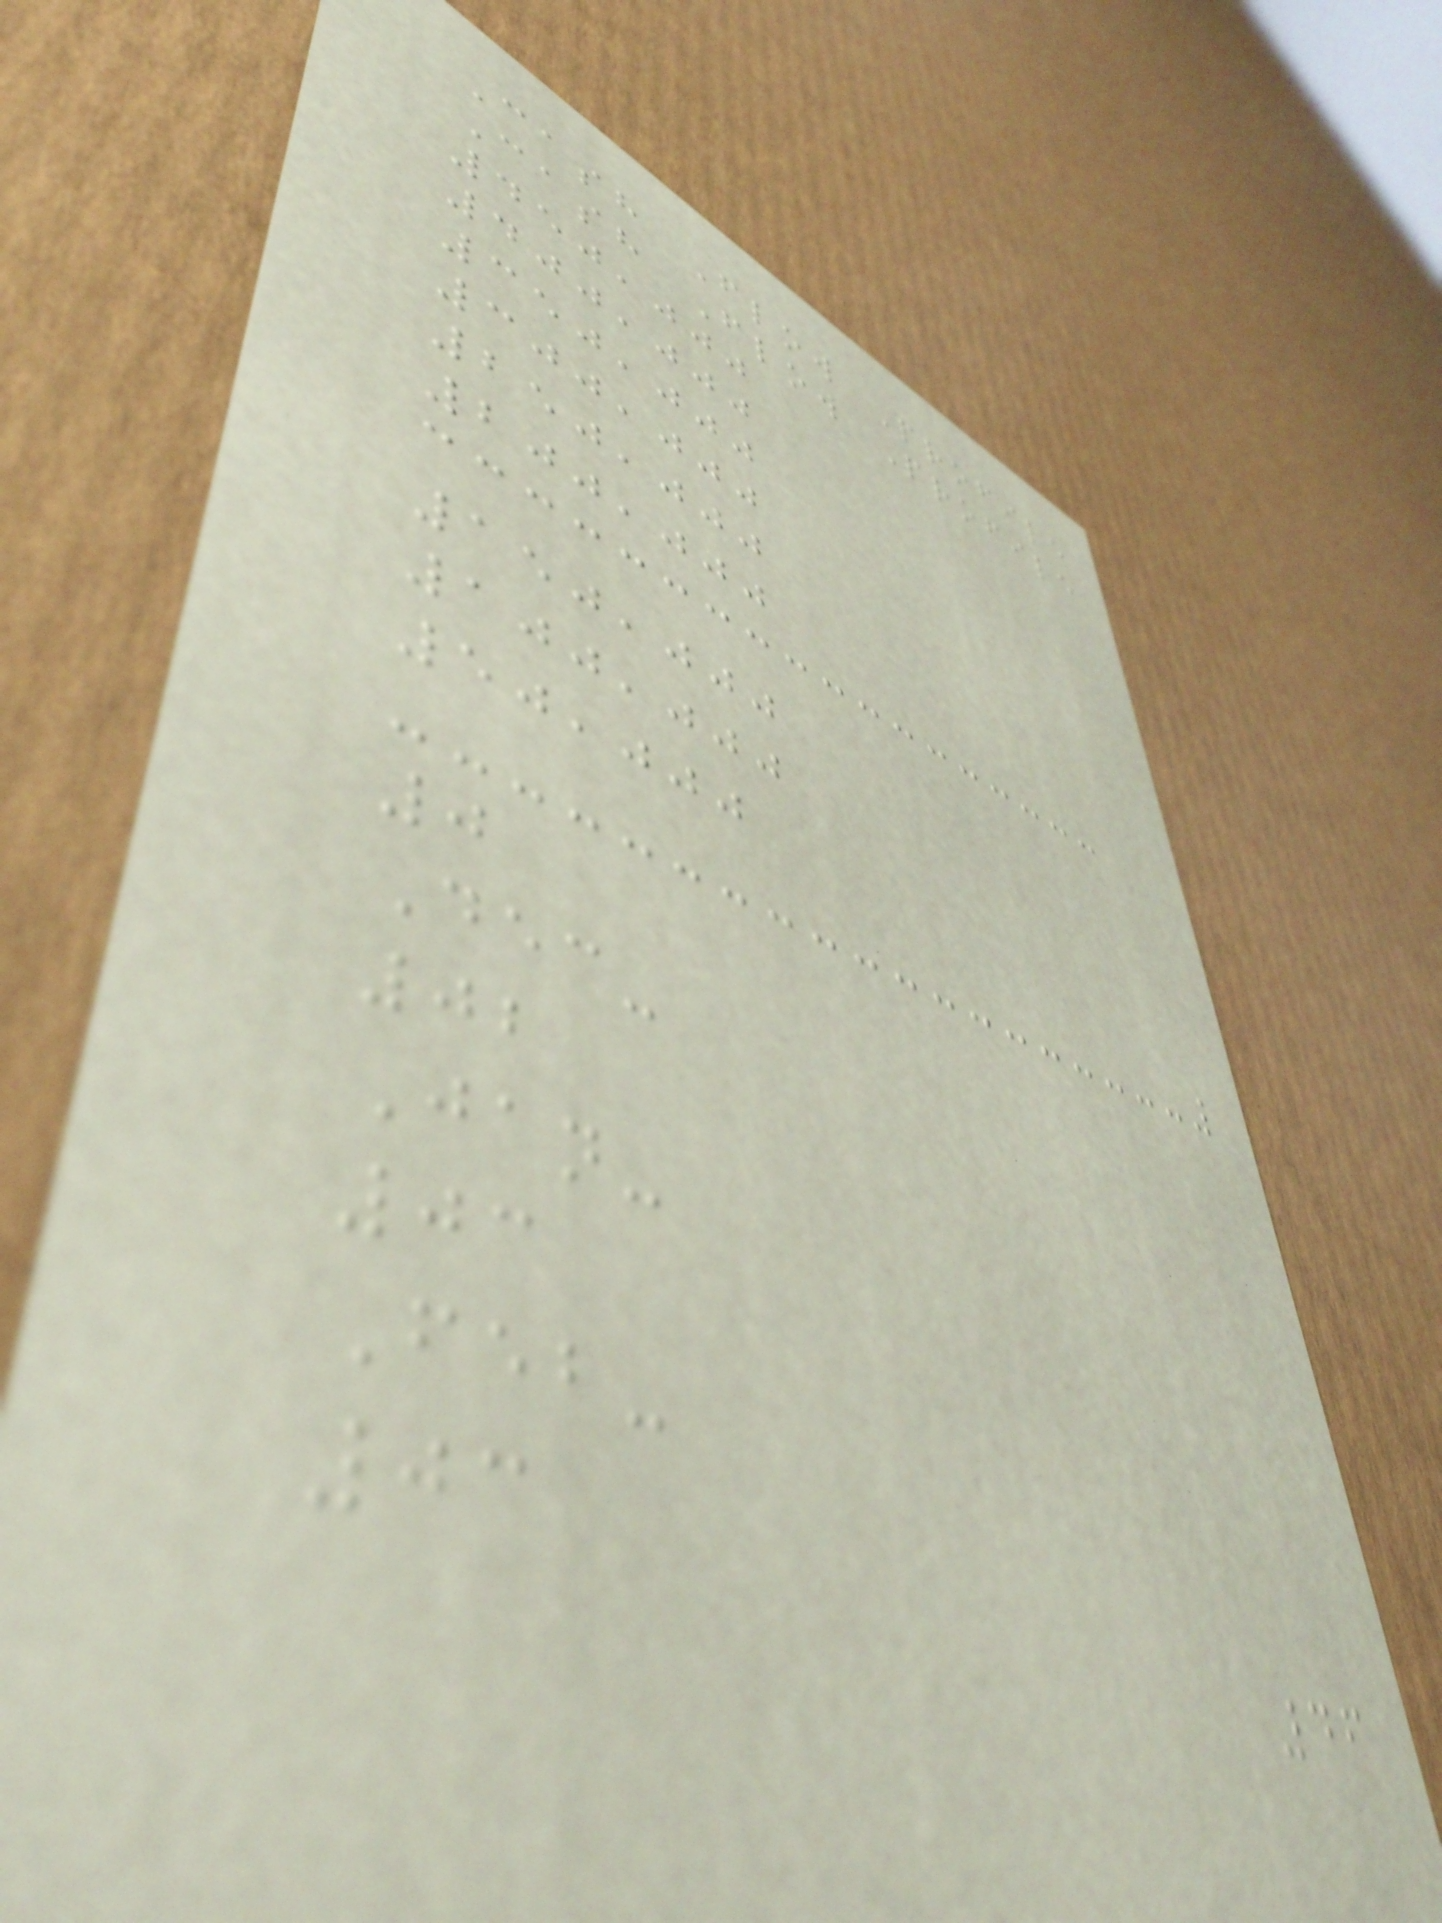Cash Flow Profile
Cash Flow Profile
450,000
400,000
350,000
300,000
250,000
200,000
150,000
100,000
50,000
0
Dec-
02
Jan-
03
Feb-
03
46
